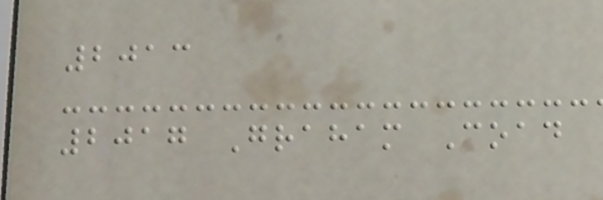2013
2017 Graham Coad
